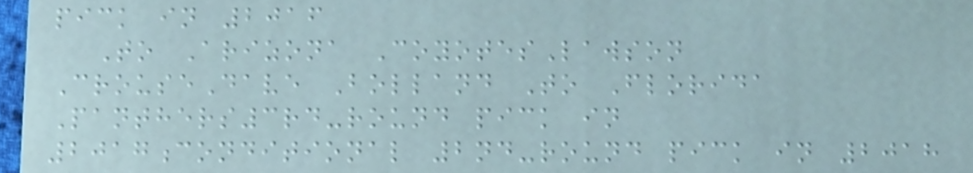pick in 2016
To Arizona CoyotesLawson
CrouseDave Bolland To Florida
Panthers3rd-round pick in
2017conditional 2nd-round pick in 2018
